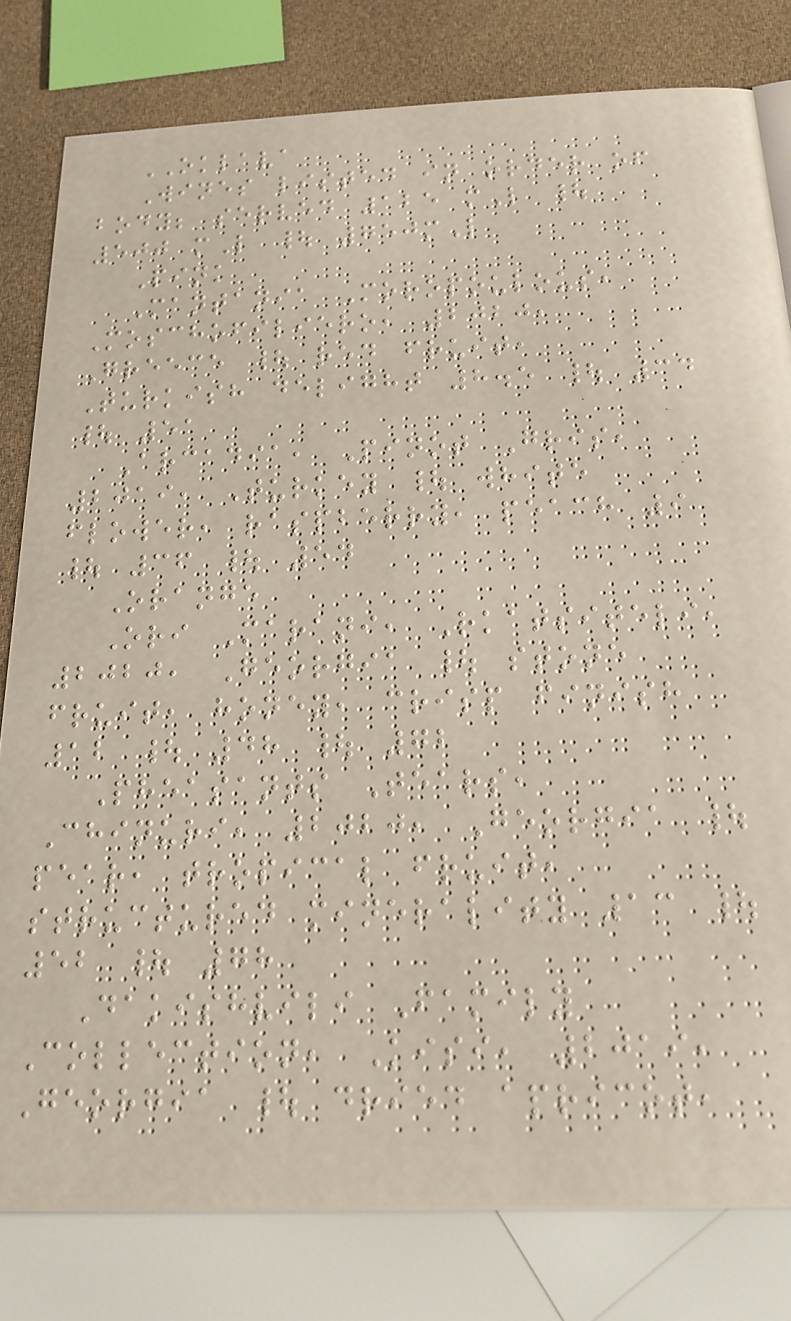OKLAVA
Wines listed in order of
body; served 125 mL |
500 mL | 750mL
Pink
Mantania Moropoulous,
Moschofiliero, 2020,
Greece | red fruit,
Turkish delight 8.5 | 34
| 51
Arcadia, Pinot Gris,
2019, Turkey | white
flower, raspberry, peach 9
| 36 | 54
Orange
Ori Marani, Rkatsiteli,
2020, Georgia | stone
fruit, honey, crisp finish
12 | 48 | 72
Pheasants Tears,
Chinuri, 2020, Georgia |
pear, tropical fruit,
structured minerality 13 |
52 | 78
Dakishvili Family
Collection, Kisi, 2019,
Georgia | dried apricot,
